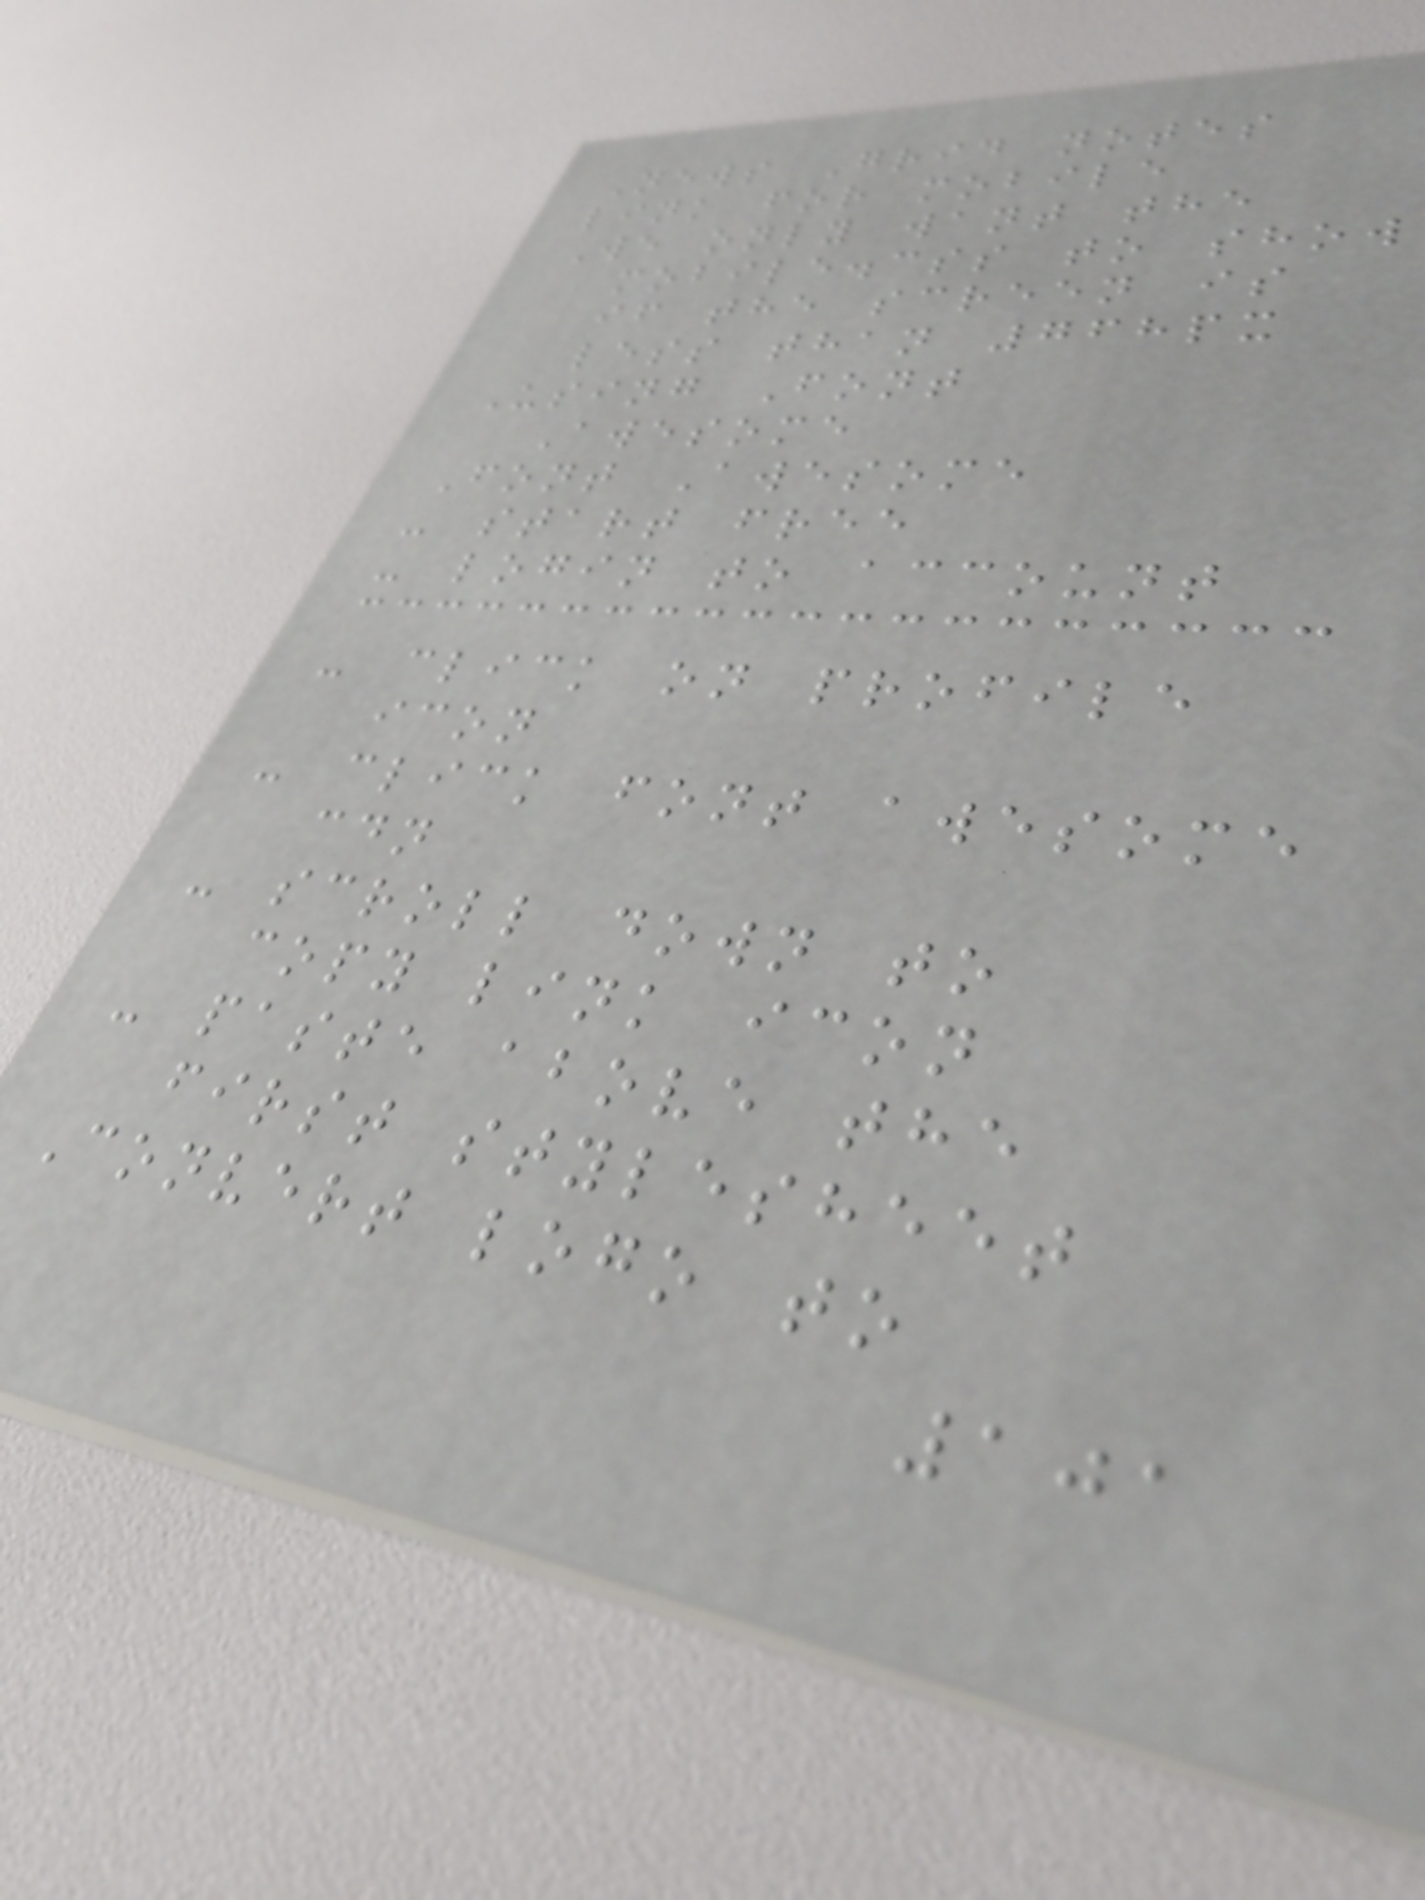News Grid notes
link for mobile
We only want the
mobile.css to show
if the screen is
less than 768px
Using Font
Awesome
Font Awesome
- start free
- login to account
- click on profile
icon
- click font awesome
cdn
- scroll down to
copy link icon
- paste above the
first stylesheet
Convert logo to
101
